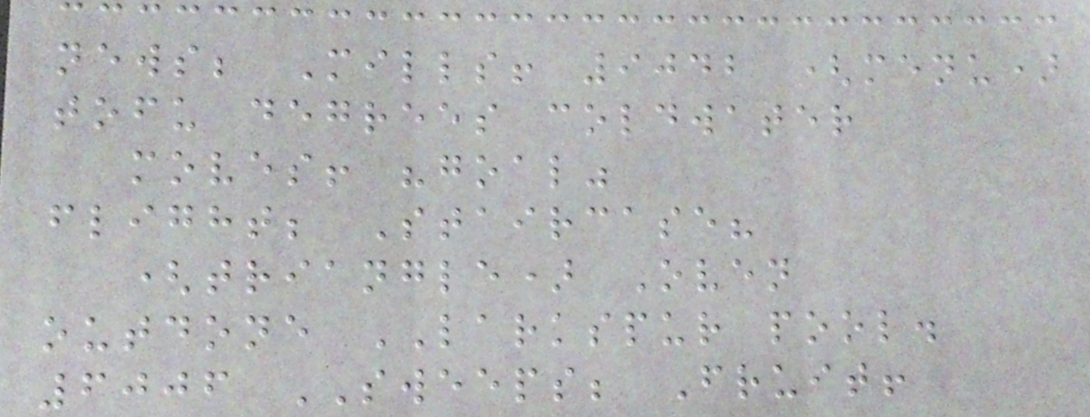news; Mills! 9042 (menu)
tofu degrees coldwater
moves! "goal"
flight; Staircase?
(triangle) Oven
outdone LARKSPUR pool.
6006 SWEEPS; Fruit!
